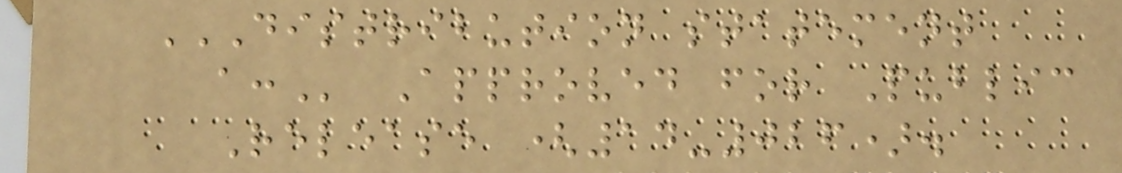DISTRIBUTION STATEMENT
A: Approved for Public
Release (14-026).
